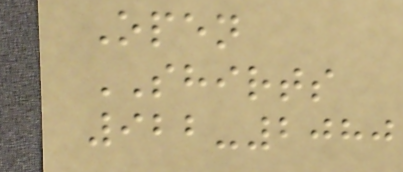Open
SHIRTS
922-2080
